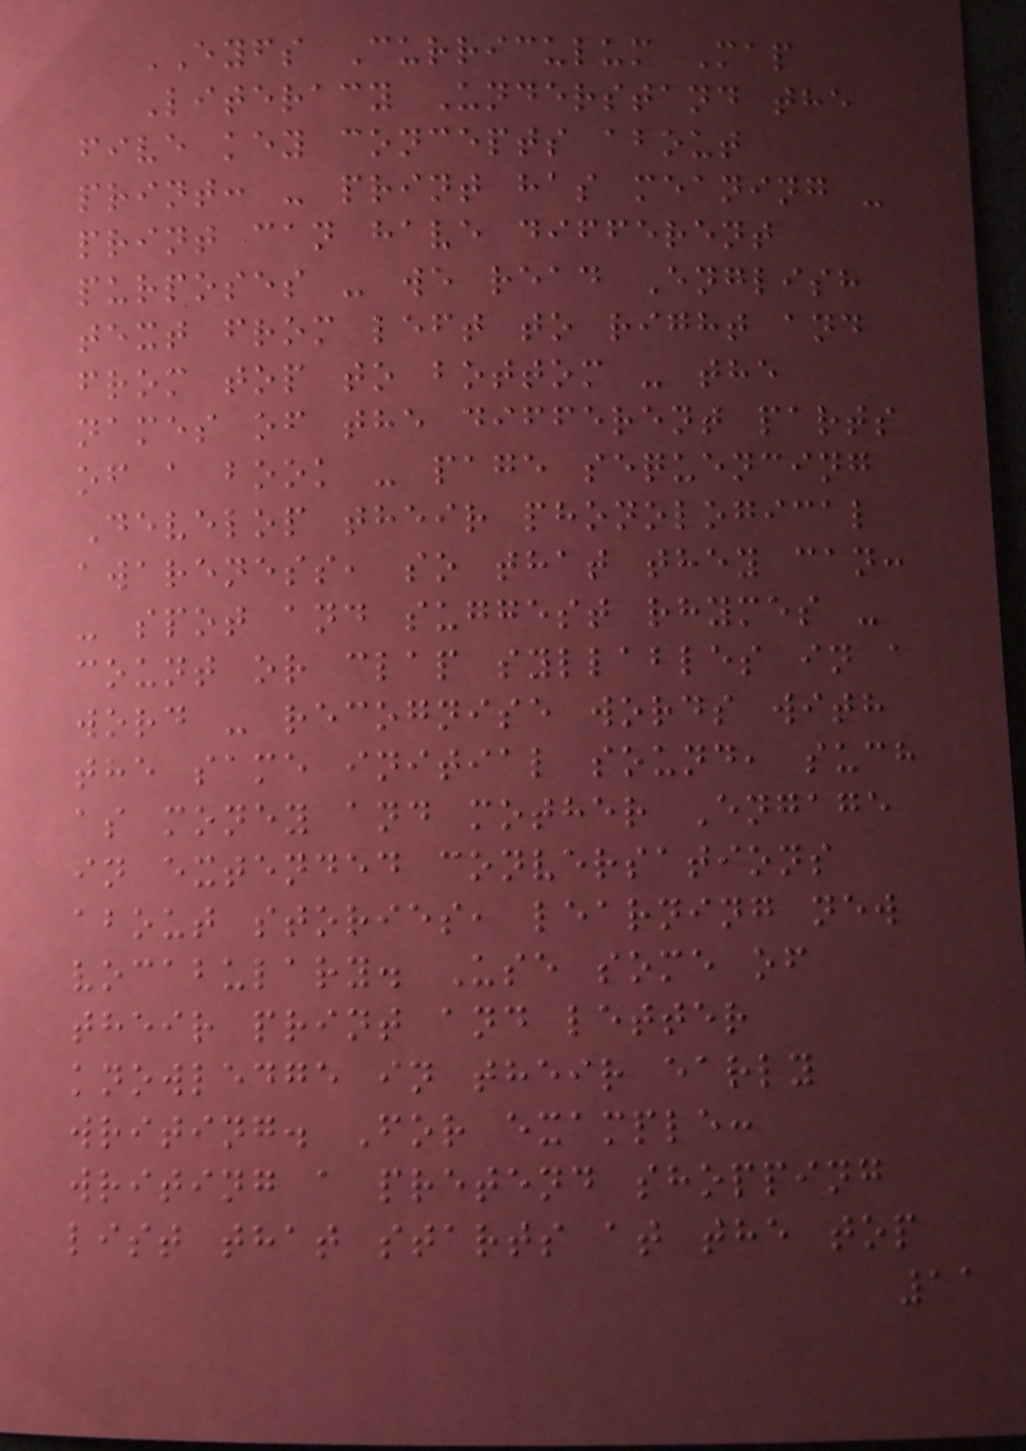EYFS Curriculum Map
Literacy Understand the
five key concepts about
print: - print has meaning -
print can have different
purposes - we read English
text from left to right and
from top to bottom - the
names of the different parts
of a book - page sequencing
Develop their phonological
awareness, so that they can:
- spot and suggest rhymes -
count or clap syllables in a
word - recognise words with
the same initial sound, such
as money and mother Engage
in extended conversations
about stories, learning new
vocabulary. Use some of
their print and letter
knowledge in their early
writing. For example:
writing a pretend shopping
list that starts at the top
11
